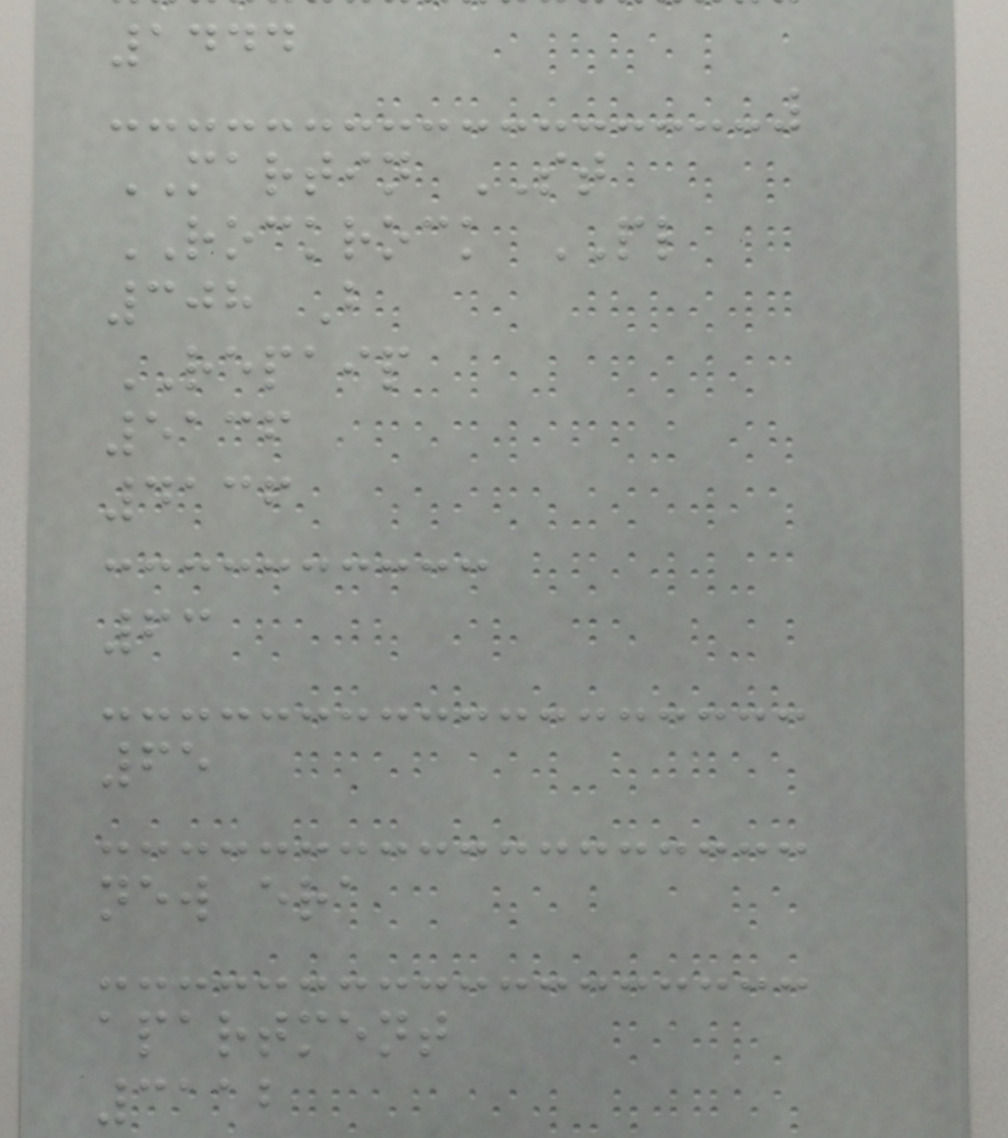1444
MARTIN ST
ROCKROCK PL
308 B
REPAIP
5136
4136
63
65
new era
apartment
3112
